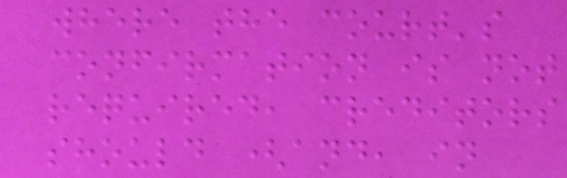where the court's
confirmation is not
required, creditors
should (and, in
